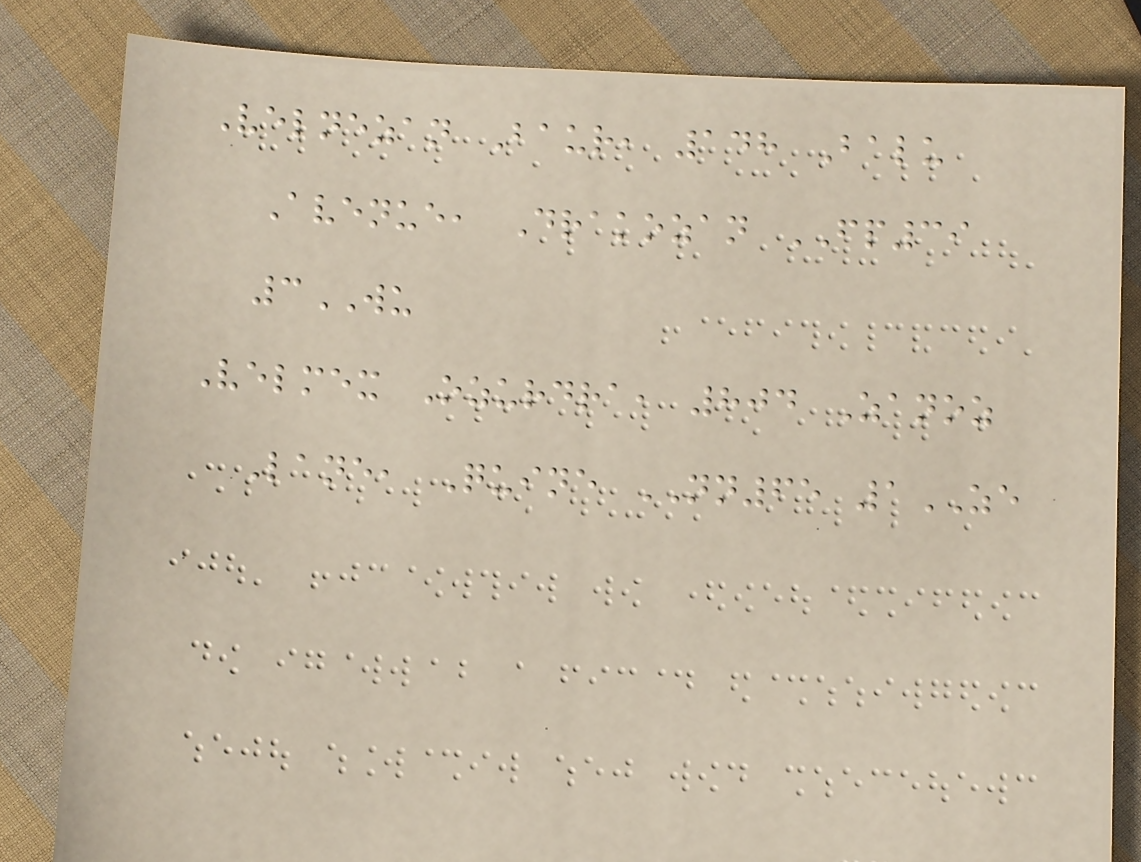Velnezan Baur, 148 Balu
Avenue, Drakozan FP39
3WU
Velmex Ozurdra, 804 Zanoz
Lane, Quine NN65 1ZE
